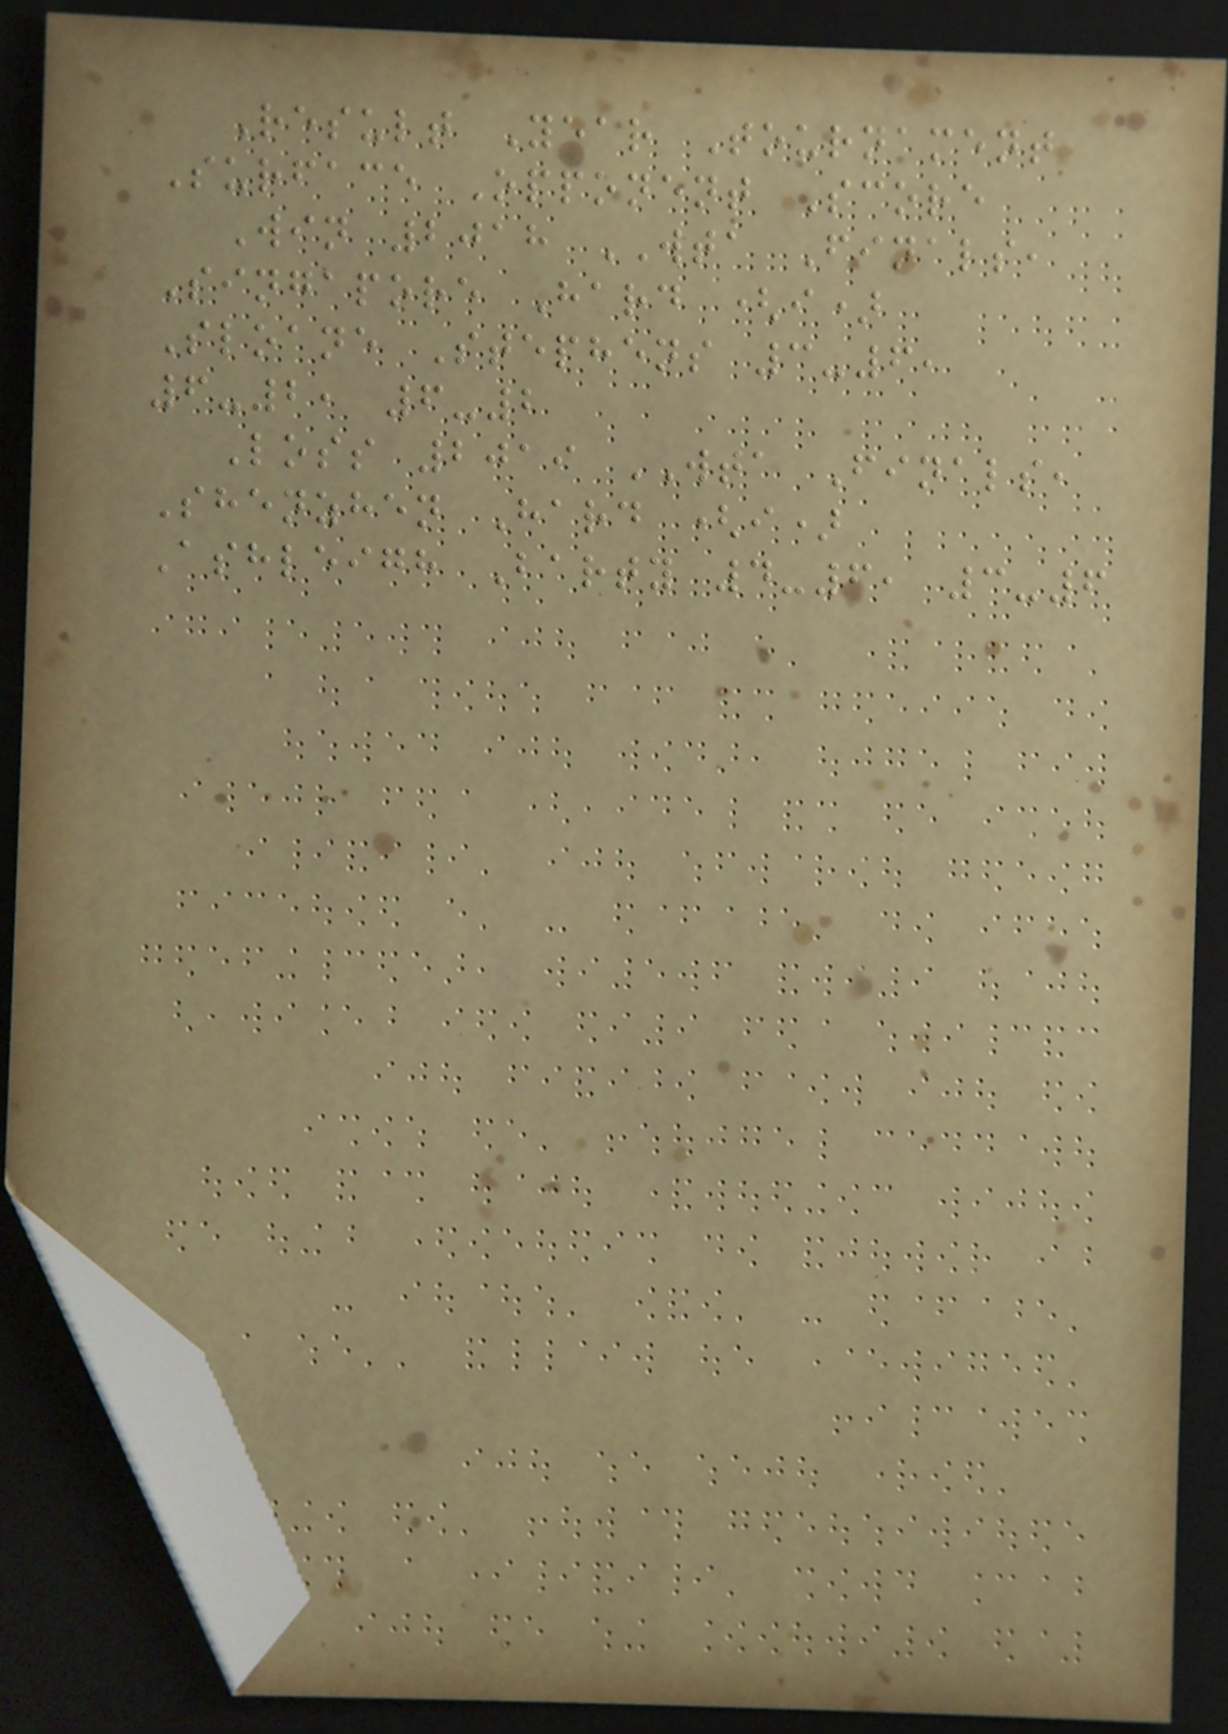Result Year Tournament
Surface Opponent Score
Win 2018 WTA Finals,
Singapore Hard (i)
Sloane Stephens 3-6,
6-2, 6-2
Loss 2019 WTA Finals,
Shenzhen Hard (i)
Ashleigh Barty 4-6, 3-6
